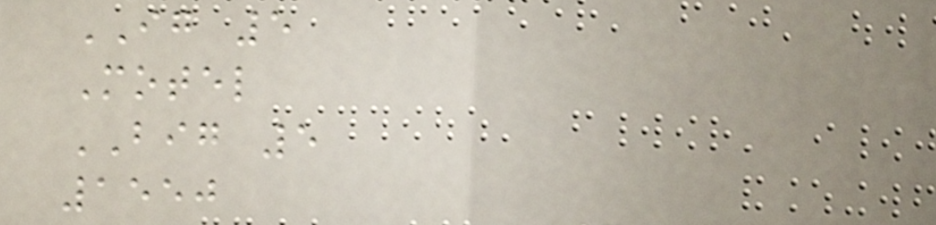IG 5
Motel
BIG 5
1550
